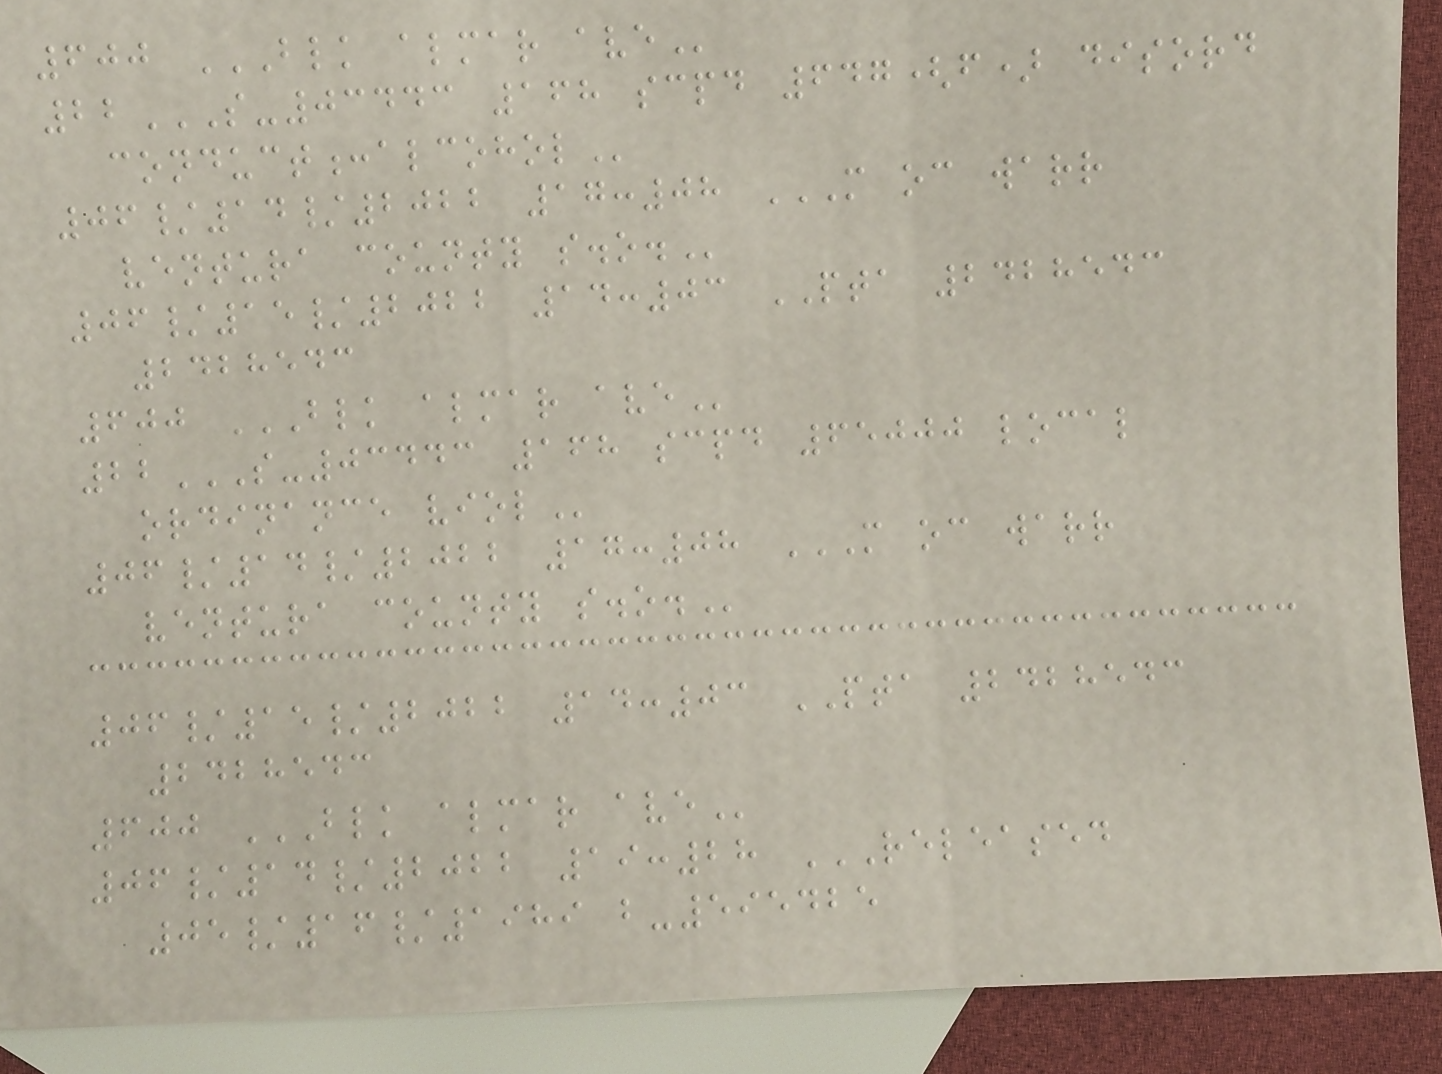600 BLK ALMAR AVE
22S-03443 168 SCPD 647(F) DISORD
CONDUCT:ALCOHOL
06/14/2022 17:08 M OC WARR
VENTURA COUNTY S.O.
06/15/2022 14:03 PTA 2428543
2428543
600 BLK ALMAR AVE
22S-03443 168 SCPD 65000 LOCAL
ORDINANCE VIOL
06/14/2022 17:08 M OC WARR
VENTURA COUNTY S.O.
06/15/2022 14:03 PTA 2428543
2428543
600 BLK ALMAR AVE
06/14/2022 19:28 RELEASED
05/16/1989 B-595425
